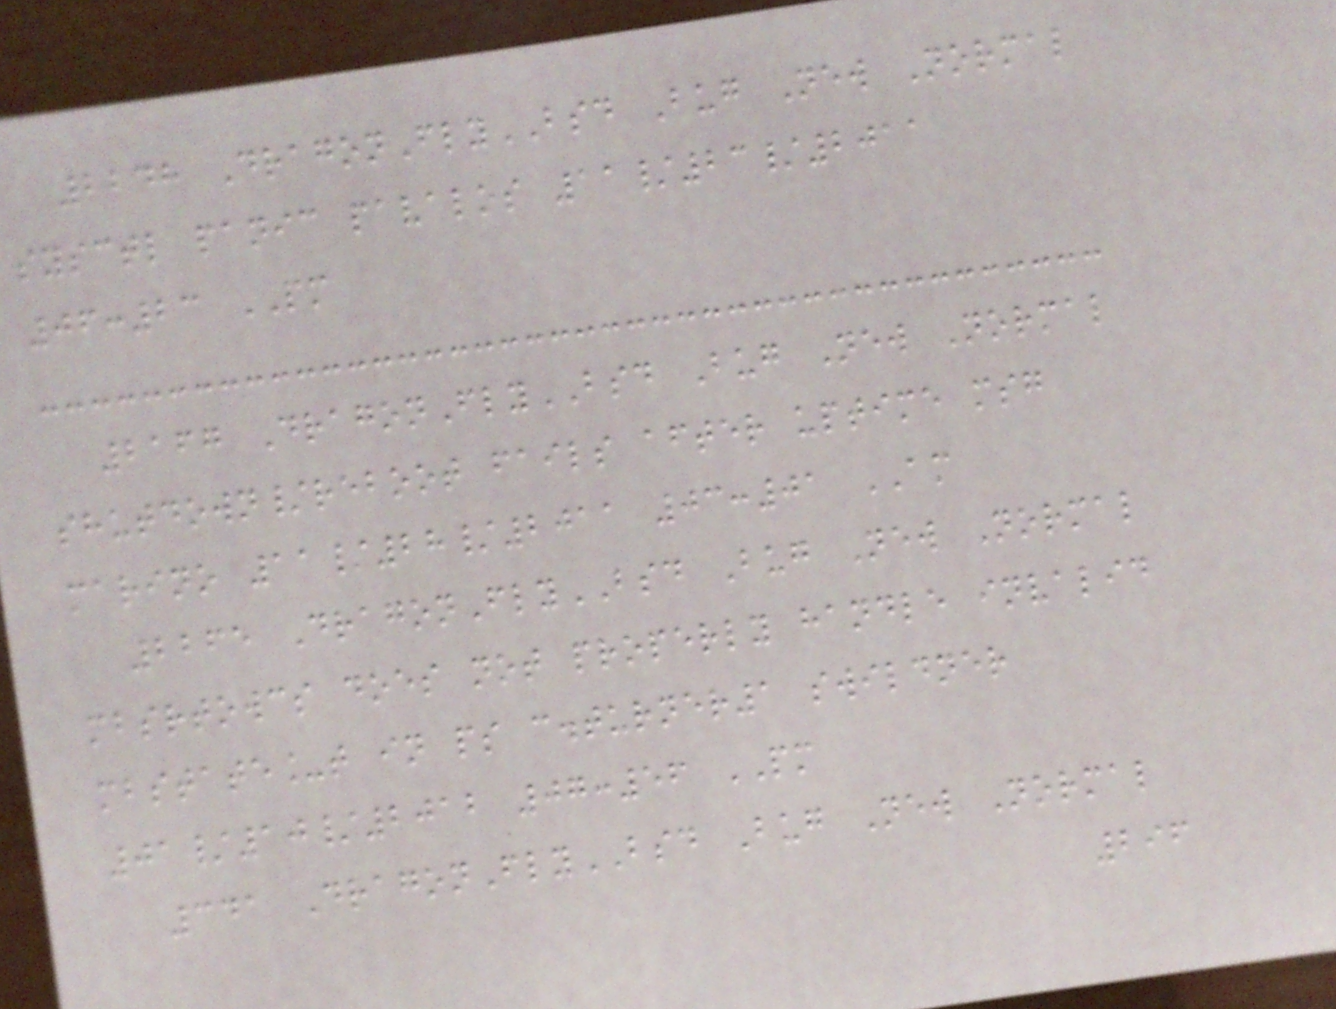2248 DragonFlyBSD Bug New Normal
sysctl panic pavalos 11/23/2011
06:23 PM
2167 DragonFlyBSD Bug New Normal
shutdown/reboot fails after uptime msg
marino 11/28/2011 03:01 AM
2265 DragonFlyBSD Bug New Normal
mbsrtowcs does not properly handle invalid
mbstate_t in ps c.turner1 swildner
01/10/2012 07:56 PM
341 DragonFlyBSD Bug New Normal
296
